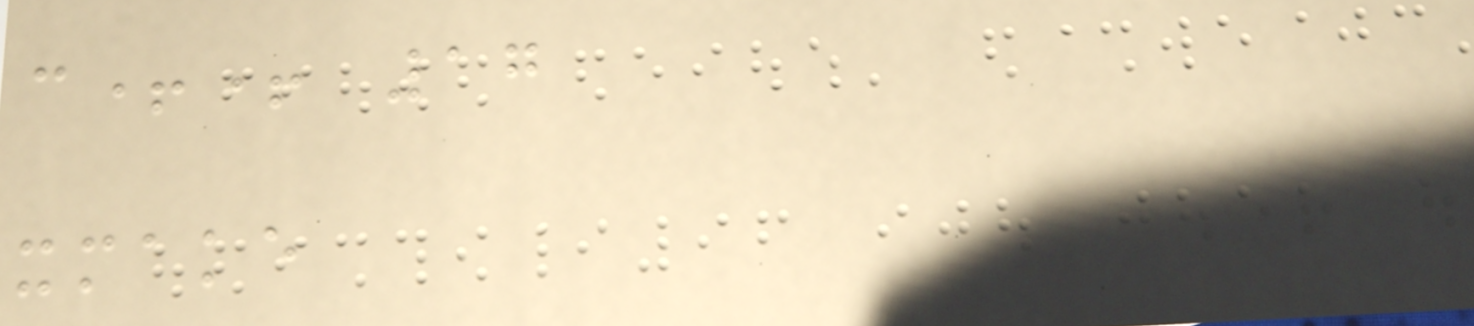c++ 17
xmake
